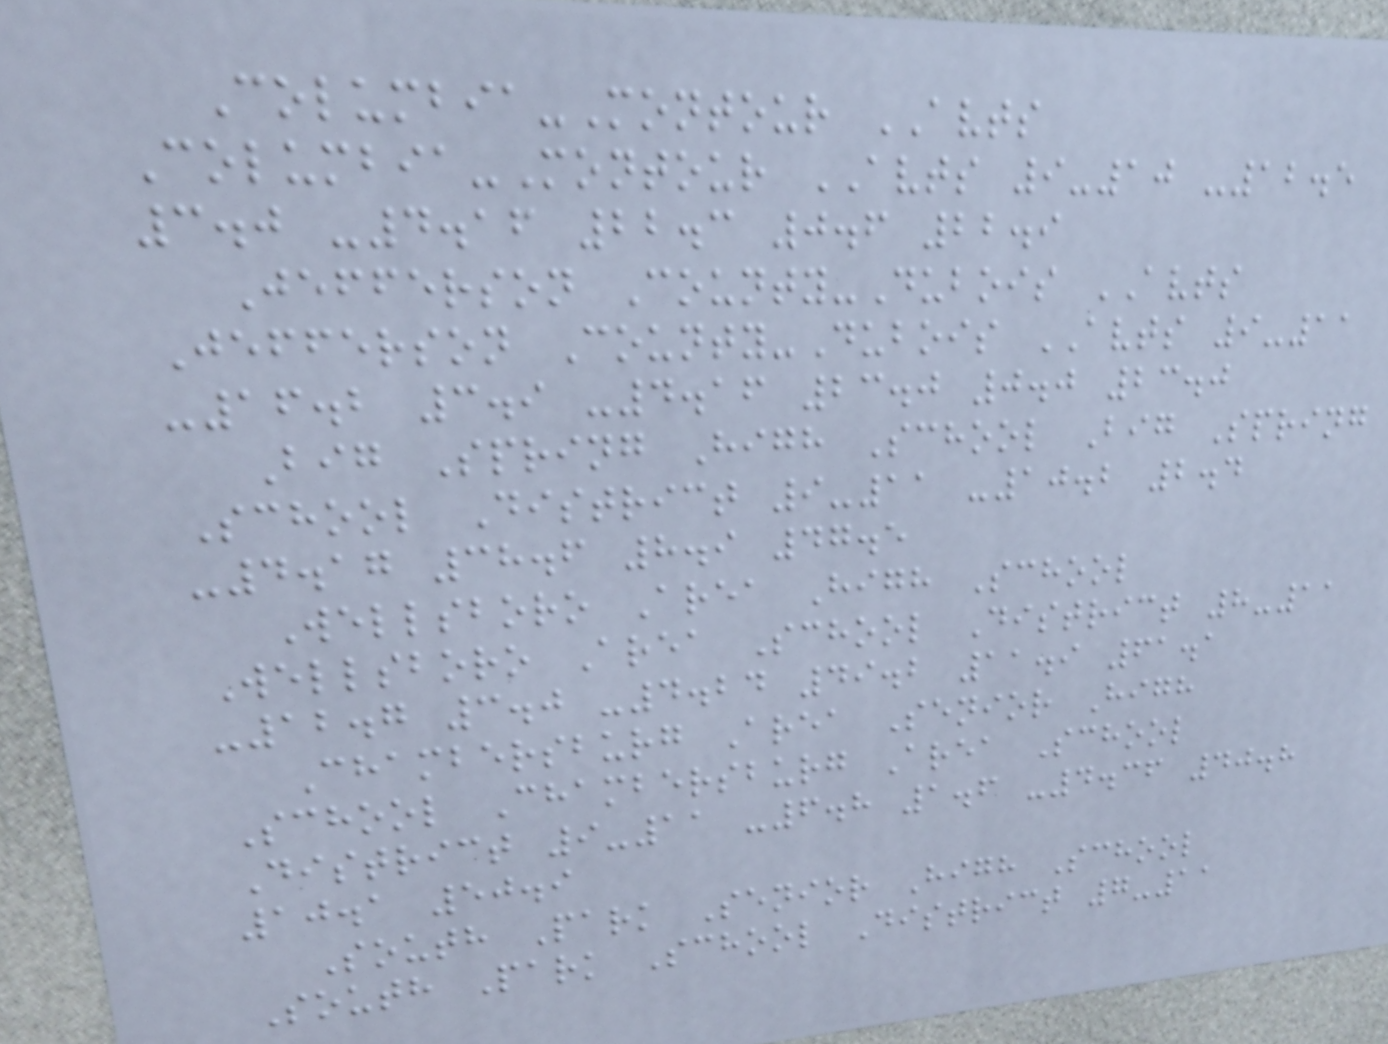Columbia-Montour AVTS
Columbia-Montour AVTS 9-10 -12.5
3.0 -4.16 22.3 0.6 22.9
Jefferson County-Dubois AVTS
Jefferson County-Dubois AVTS 9-11
-16.2 3.9 -4.16 23.0 0.0 23.0
Big Spring High School Big Spring
School District 9-11 -10.2 2.4
-4.17 38.6 8.9 47.5
Wellsboro Area High School
Wellsboro Area School District 8-11
-12.7 3.0 -4.24 49.2 11.9 61.1
Chambersburg Area Senior High
School Chambersburg Area School
District 9-11 -6.8 1.6 -4.36 40.8
10.1 50.9
South Park Senior High School
South Park School District 7-11
